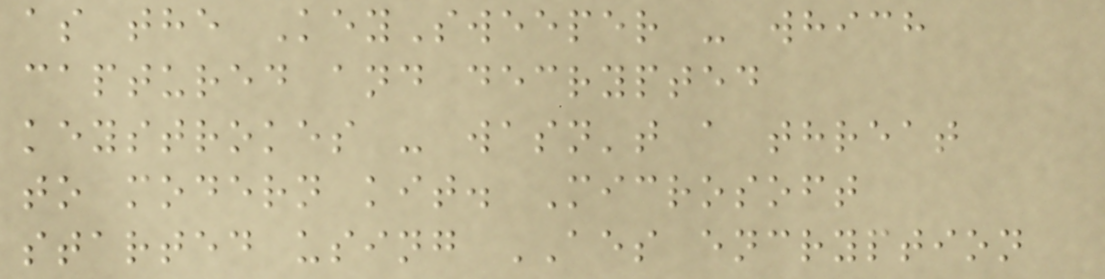as the KeySweeper - which
captured and decrypted
keystrokes - wasn't a threat
to modern kit. Microsoft
started using AES encryption
